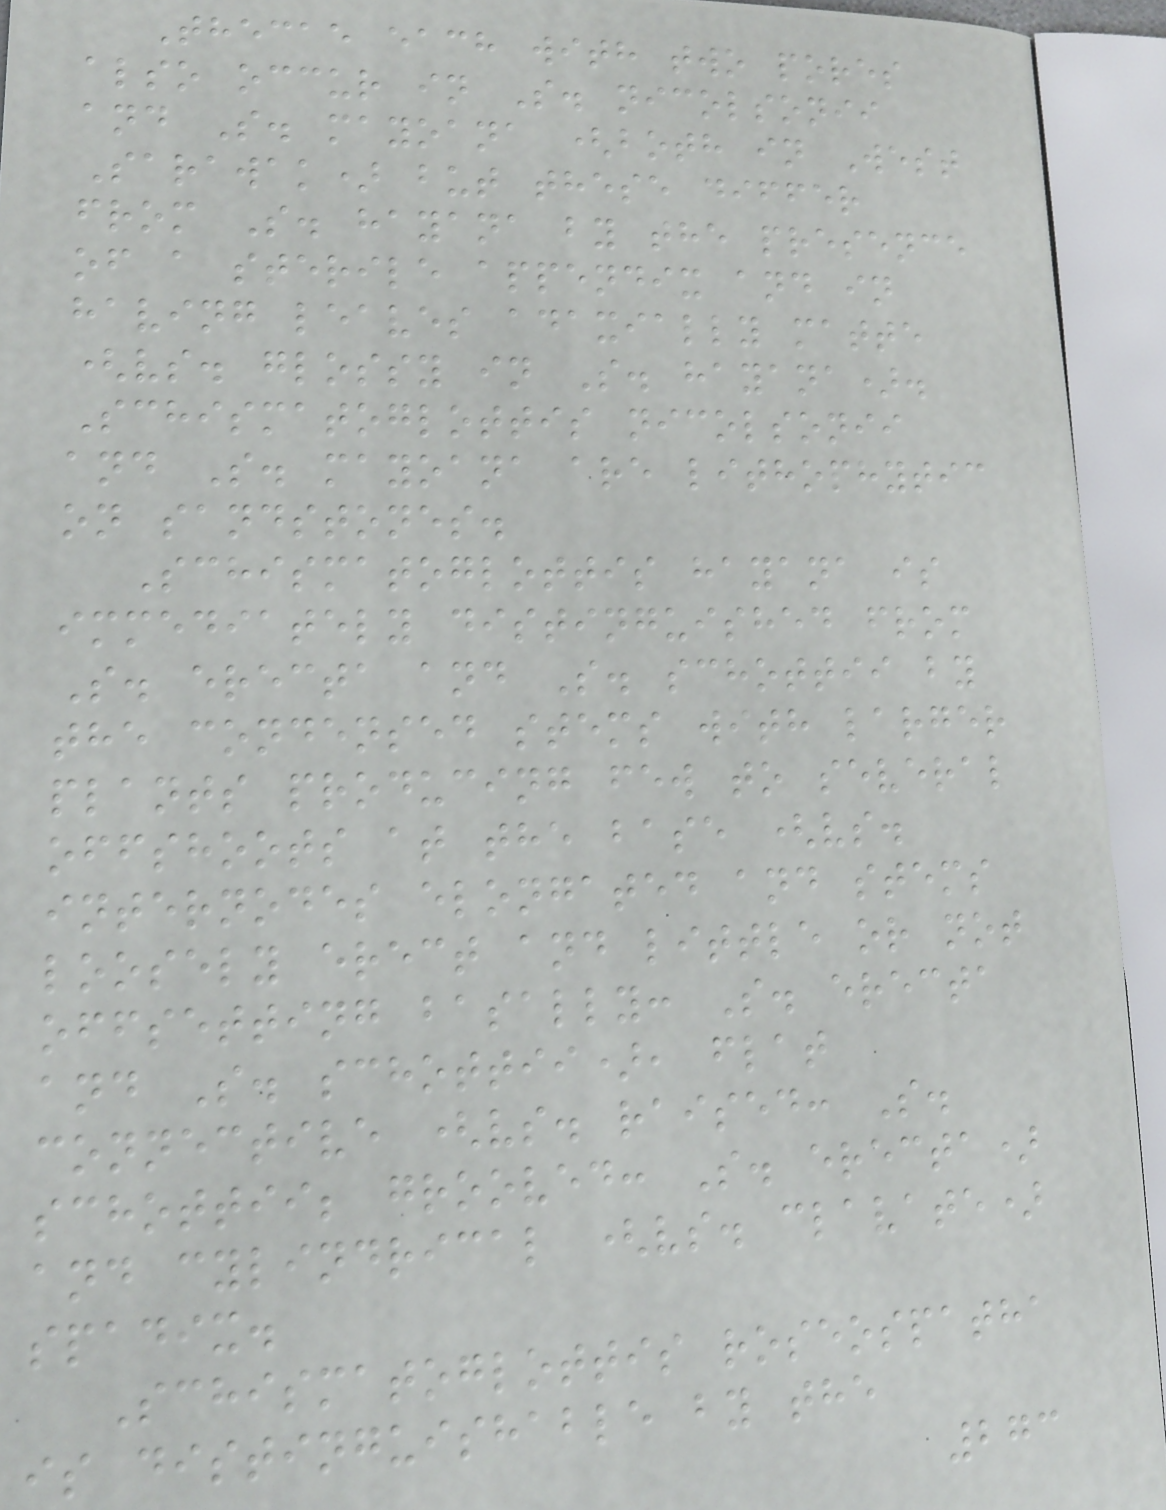Thecae each with two pores
also occur in S. nicolsonii
and S. mayoana (both in West
Sarawak) but these differ
from S. hayana by the presence
of a sterile appendix and in
having leaves adaxially matte
(vs. glossy in S. hayana).
Schismatoglottis nicolsonii
and S. mayoana are lithophytic
on sandstones.
Schismatoglottis hayana is
immediately distinguished from
S. erecta and S. schottii by
the condensed stems with larger
plants producing few to several
offshoots at the base (vs.
internodes elongated and stems
loosely erect and little or not
offsetting basally: S. erecta
and S. schottii), flat
connective (vs. raised: S.
schottii; grooved: S. erecta)
and cylindrical (vs. clavate)
spadix.
Schismatoglottis roseospatha
is distinguishable by the
273
